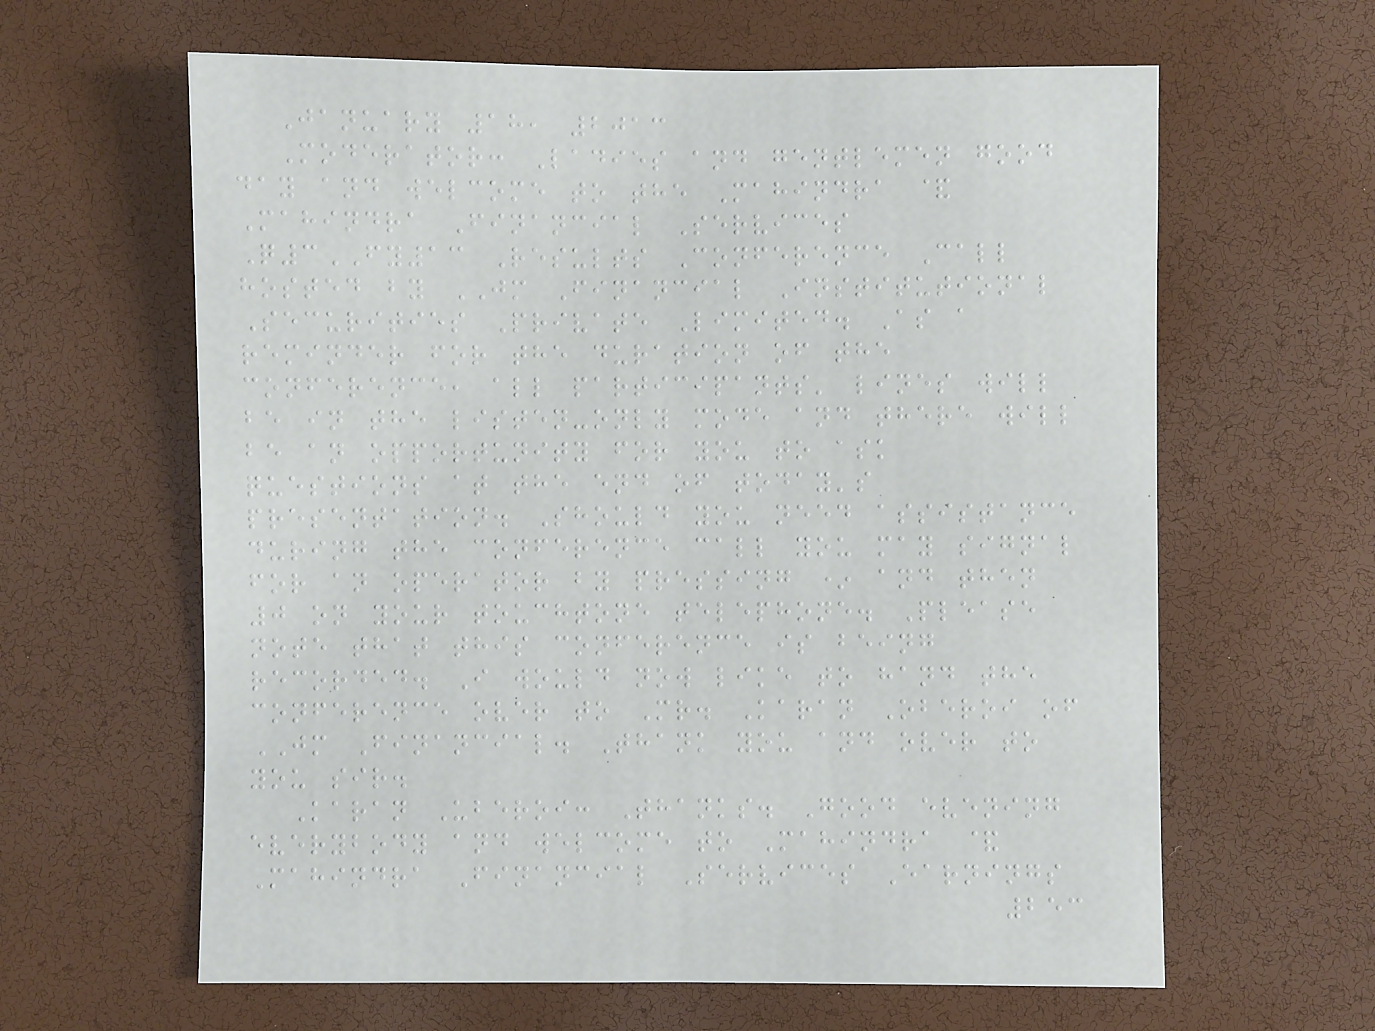January 18, 2013
Moderator: Ladies and gentlemen good
day and welcome to the Mahindra &
Mahindra Financial Services
Q3FY13 Results Conference Call
hosted by JM Financial Institutional
Securities Private Limited. As a
reminder for the duration of the
conference, all participants' lines will
be in the listen-only mode and there will
be an opportunity for you to ask
questions at the end of today's
presentation. Should you need assistance
during the conference call you may signal
for an operator by pressing * and then
0 on your touchtone telephone. Please
note that this conference is being
recorded. I would now like to hand the
conference over to Mr. Karan Oberoi of
JM Financial. Thank you and over to
you sir.
Karan Uberoi: Thanks. Good evening
everybody and welcome to Mahindra &
Mahindra Financial Services Earnings
253
